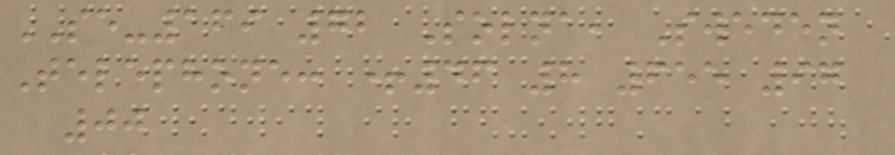SE-169 72 Solna, Sweden
Telephone: +46 8 655 97
00
